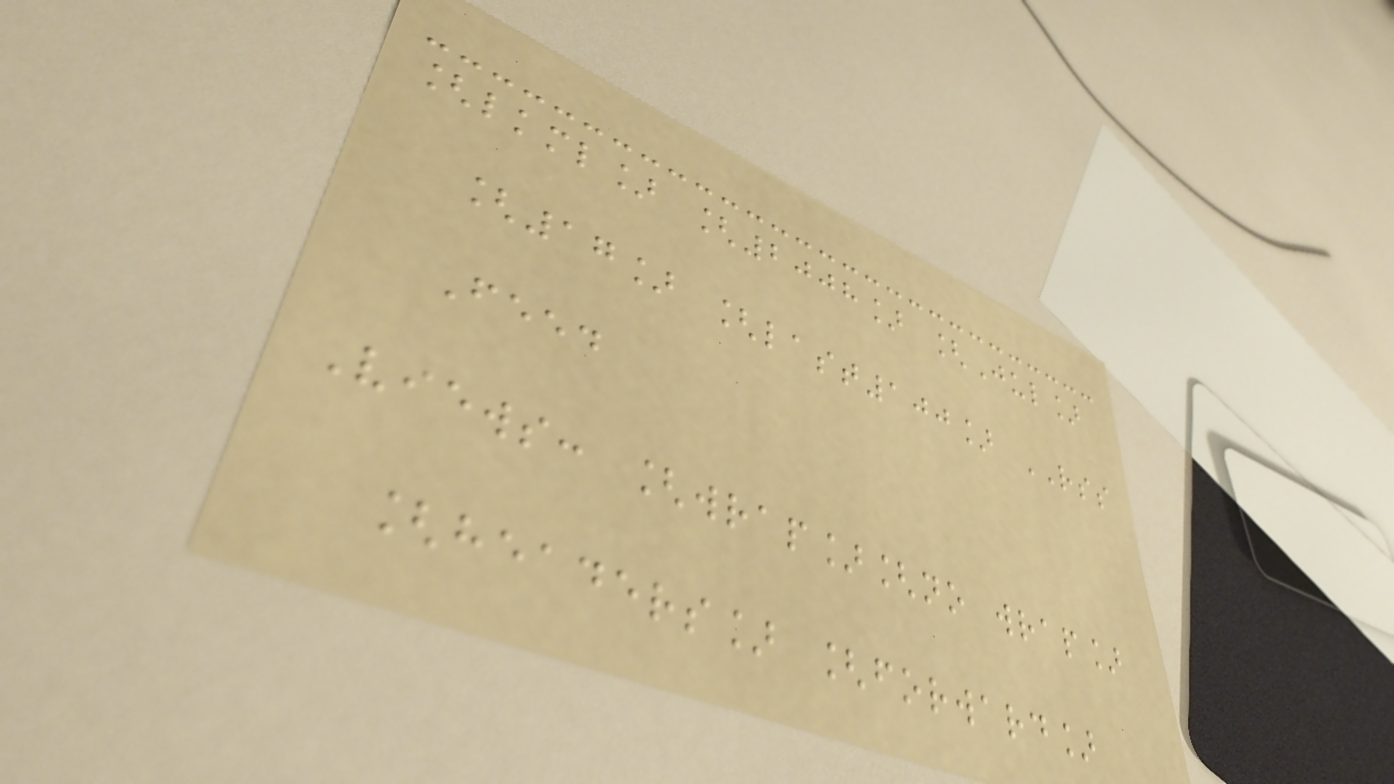[lkml] [2008] [Jul]
[17] [last100] RSS
Feed
Views: [wrap][no wrap]
[headers] [forward]
